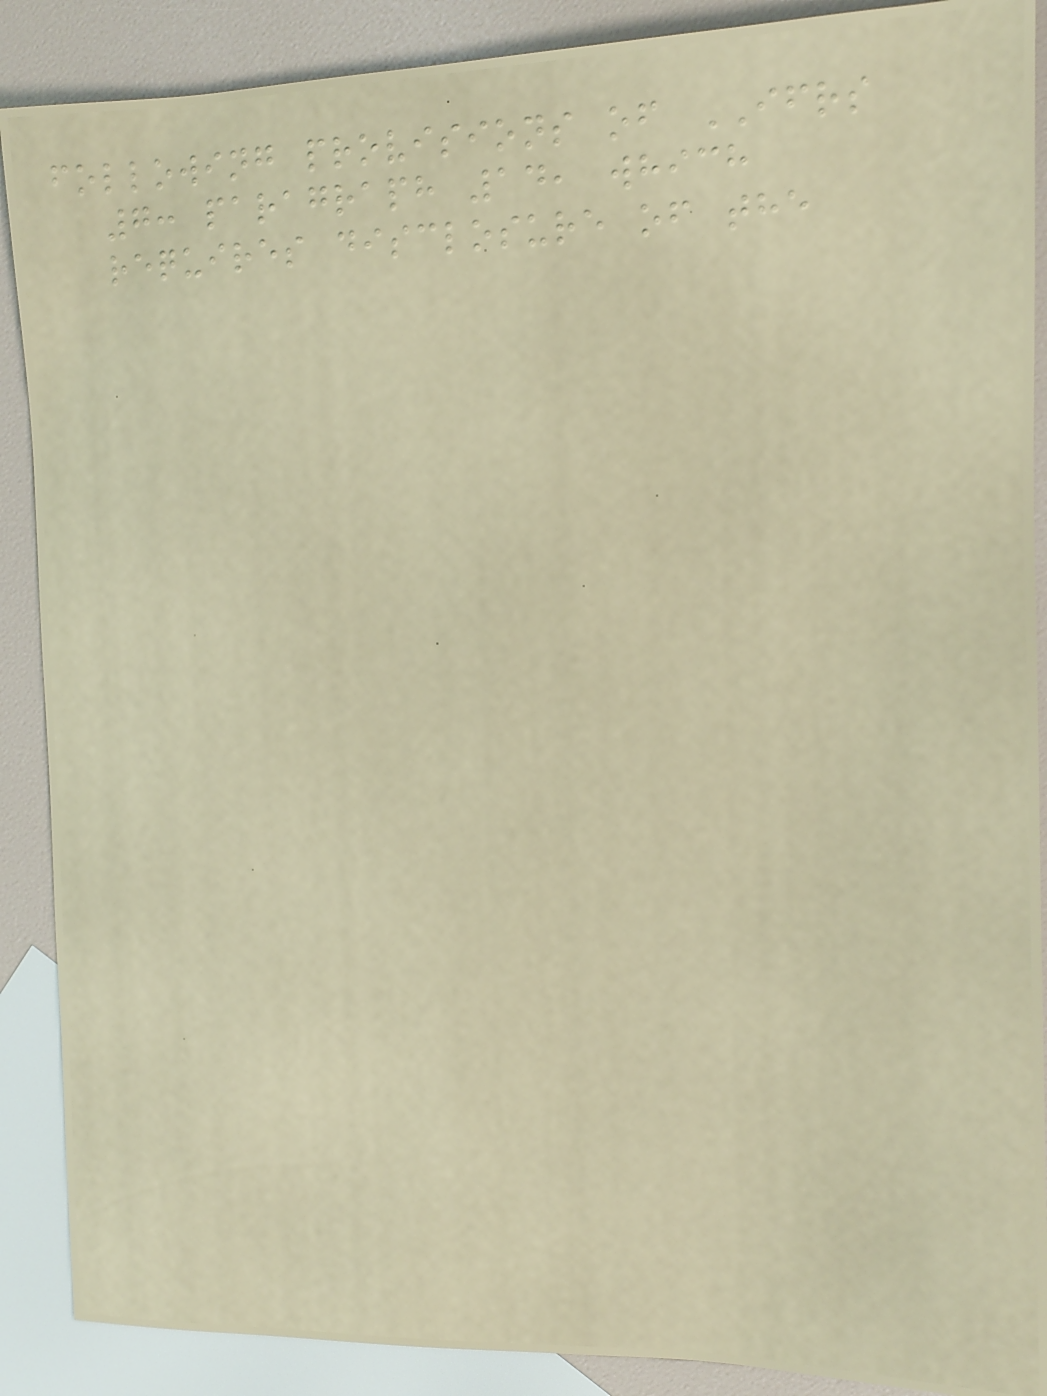following provisions of IFRS
7: paragraph 14, which
requires disclosure of the
